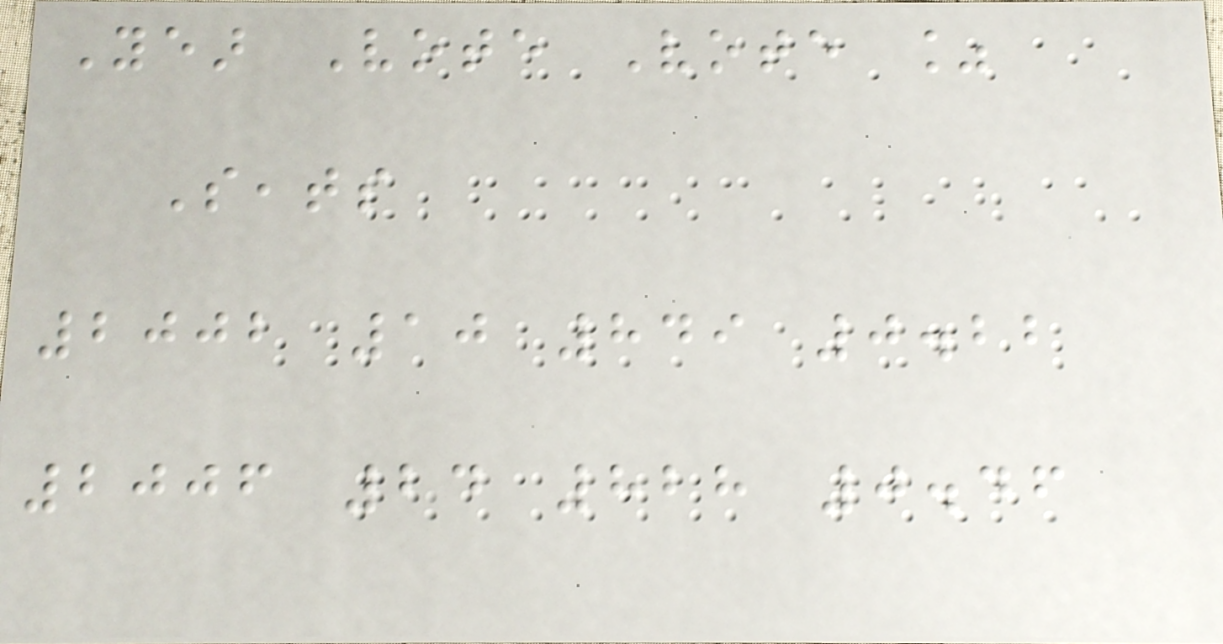Year Vote Vote %
Seats
2002 10 849 0.22
2006 24 828 0.46
